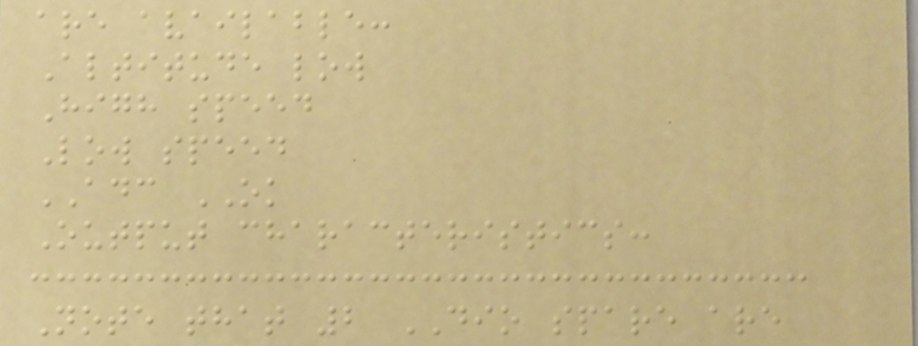are available:
Altitude low
High speed
Low speed
ADC OK
Output characteristics:
Note that 2 DIO spare are
